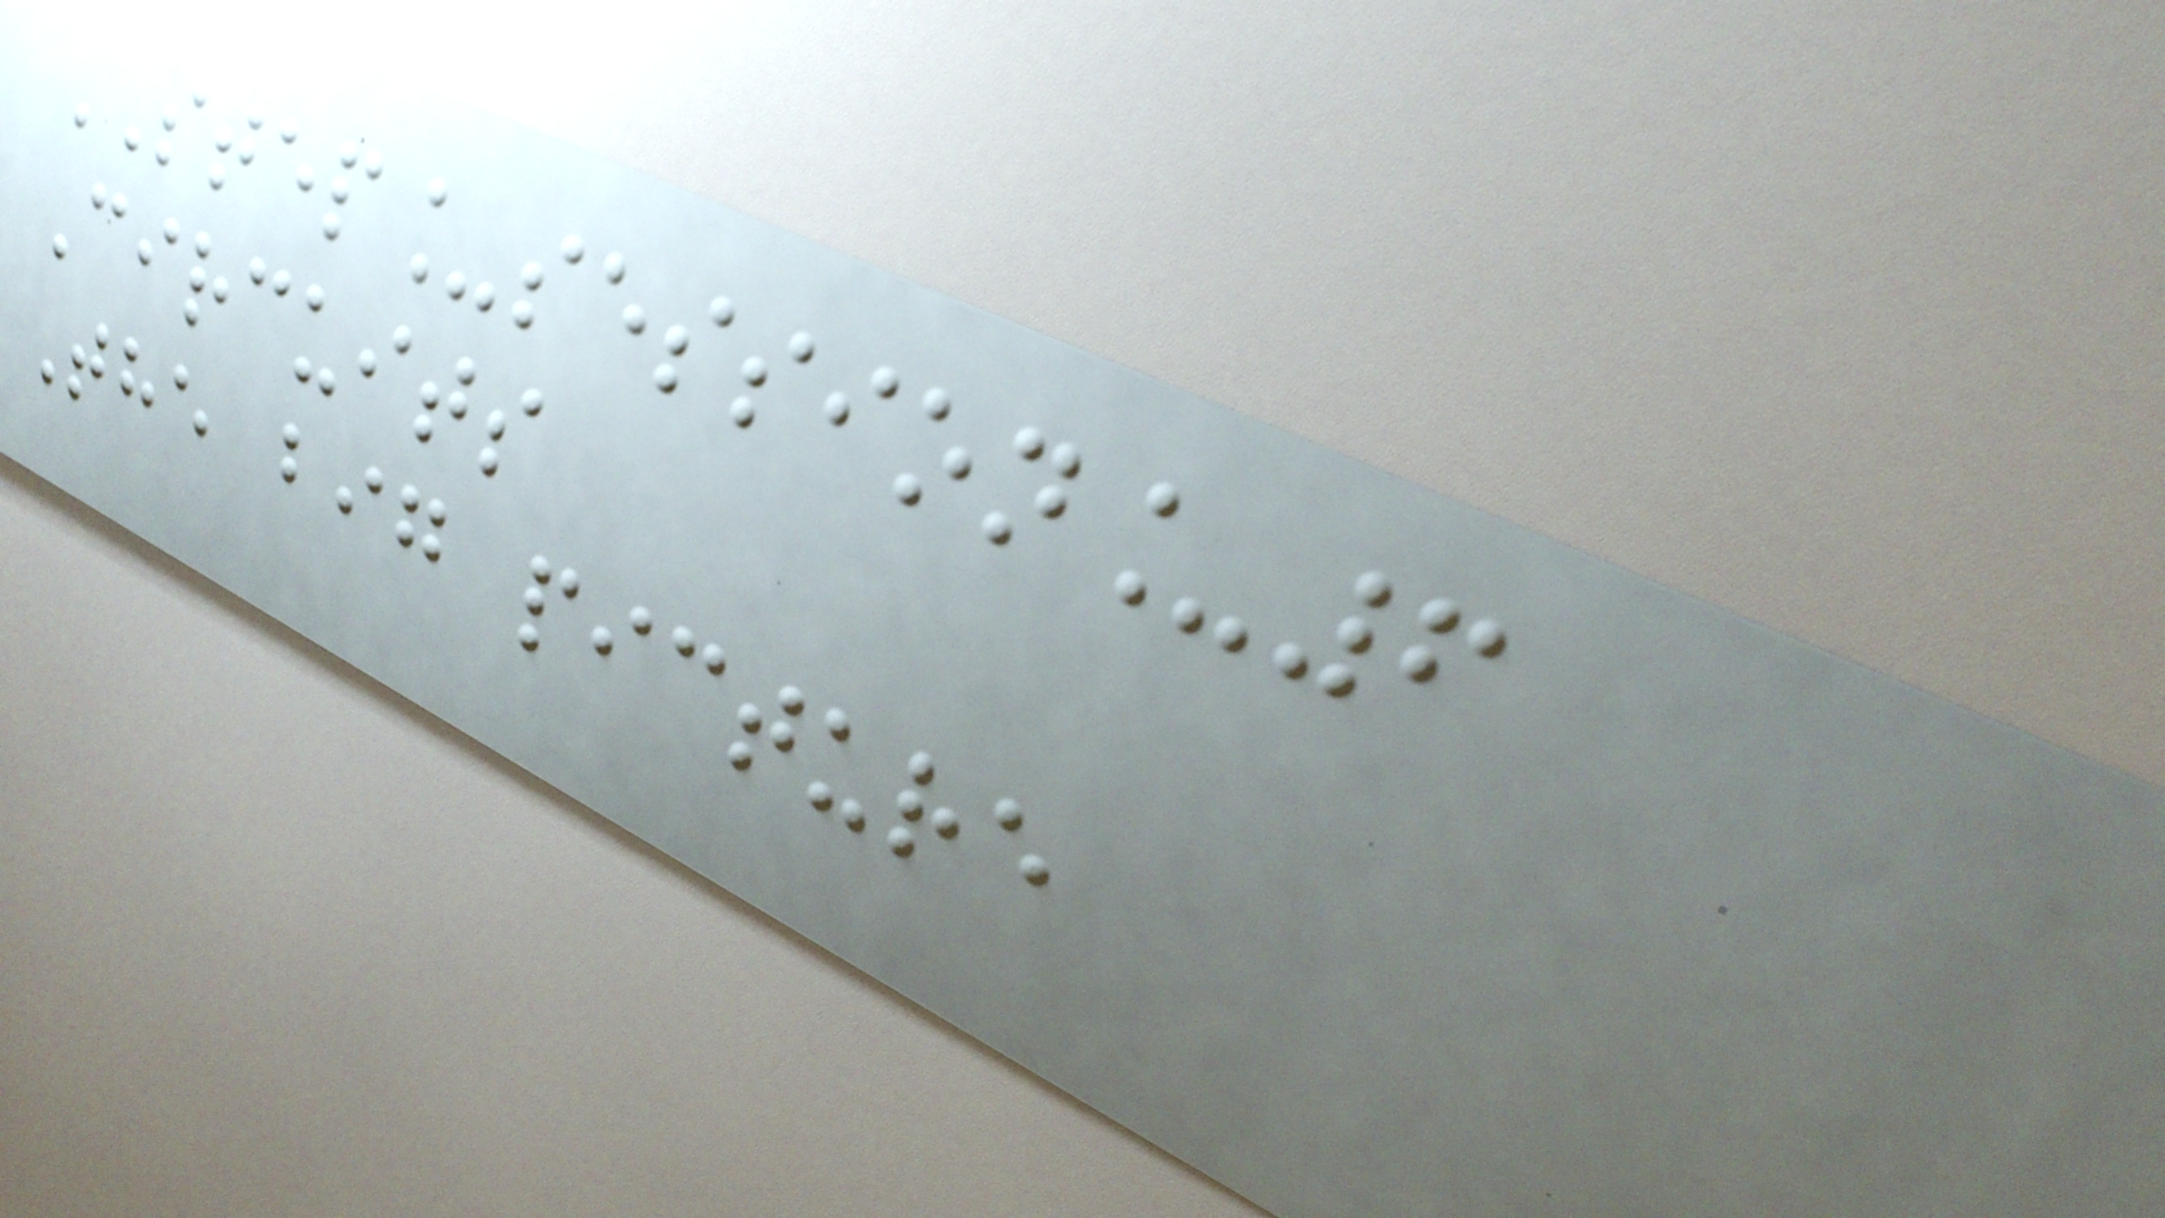STEP_session_6
Circuits
The big picture
